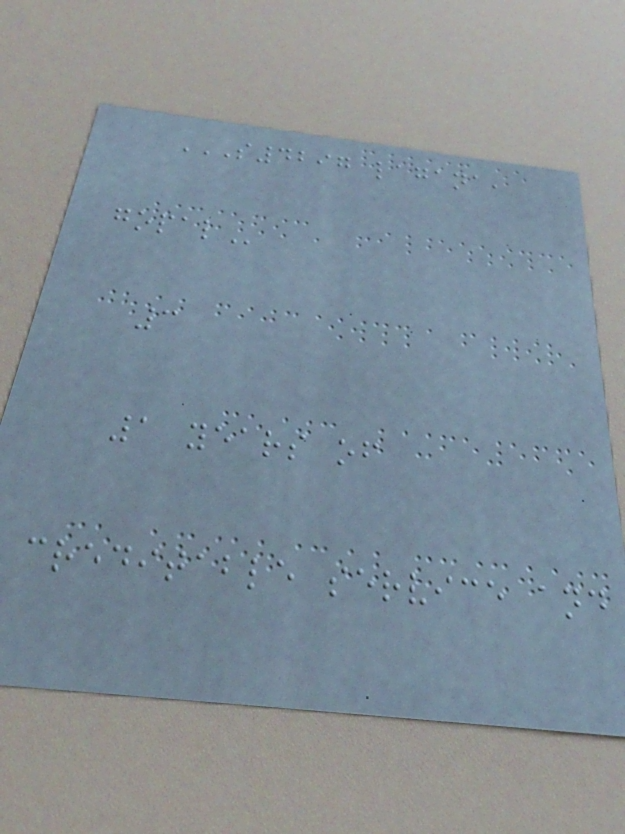S4297 LAGANA,
GOPAL
3
1 years of
creditable service and
